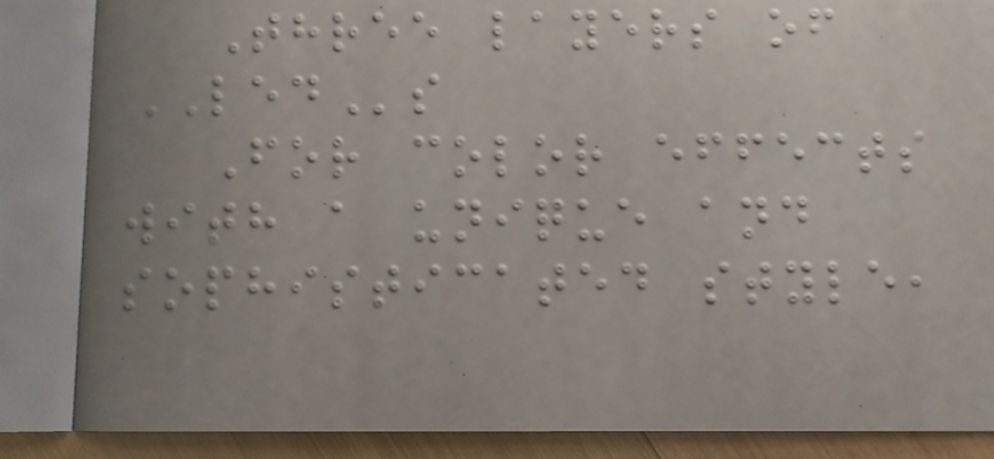Three layers of
LEDs
For color effects
with a unique and
sophisticated style,
